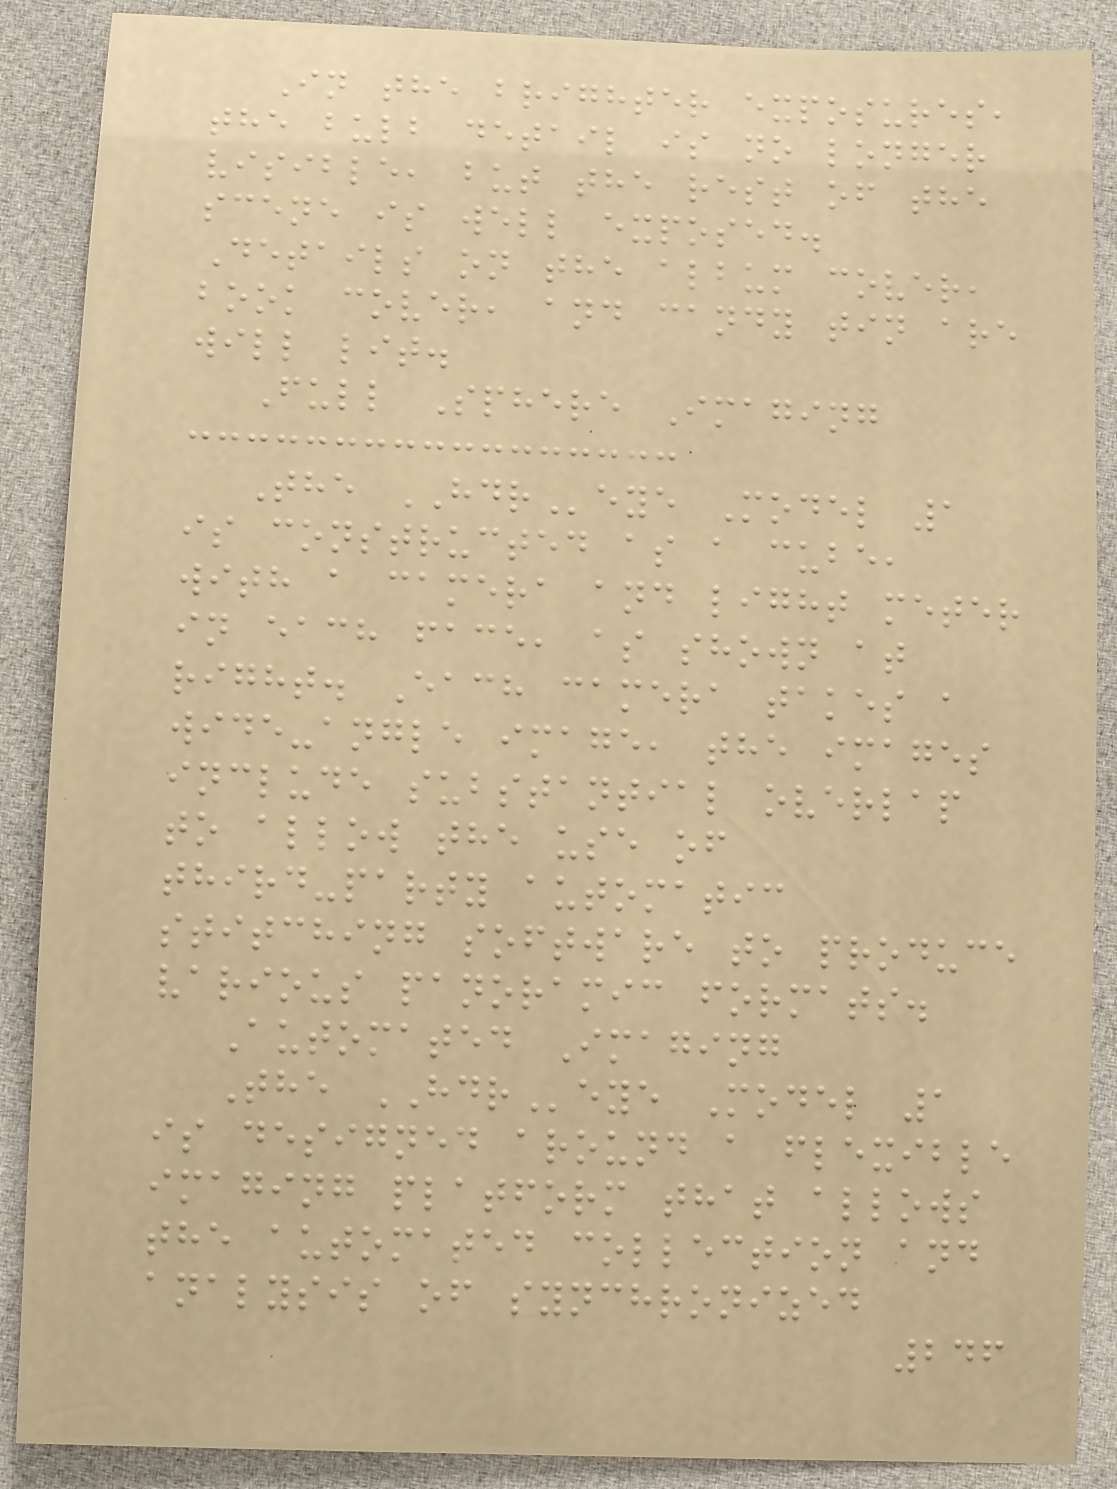In the brighter exposures,
the bulb detail is no longer
visible, but the rest of the
scene is well exposed.
Details on the album cover,
book cover, and candy tin are
will lit.
Full Sphere Imaging
The HDReye Model 1
is constructed as a cube,
with a camera and light meter
in each face, as shown at
right. Each camera takes a
wide-angle image, the images
include substantial overlap
to allow the use of
third-party automatic
stitching software to produce
various panoramic formats.
Automated Imaging
The HDReye Model 1
is designed around a flexible
imaging platform that allows
the automated collection and
analysis of synchronized
246
